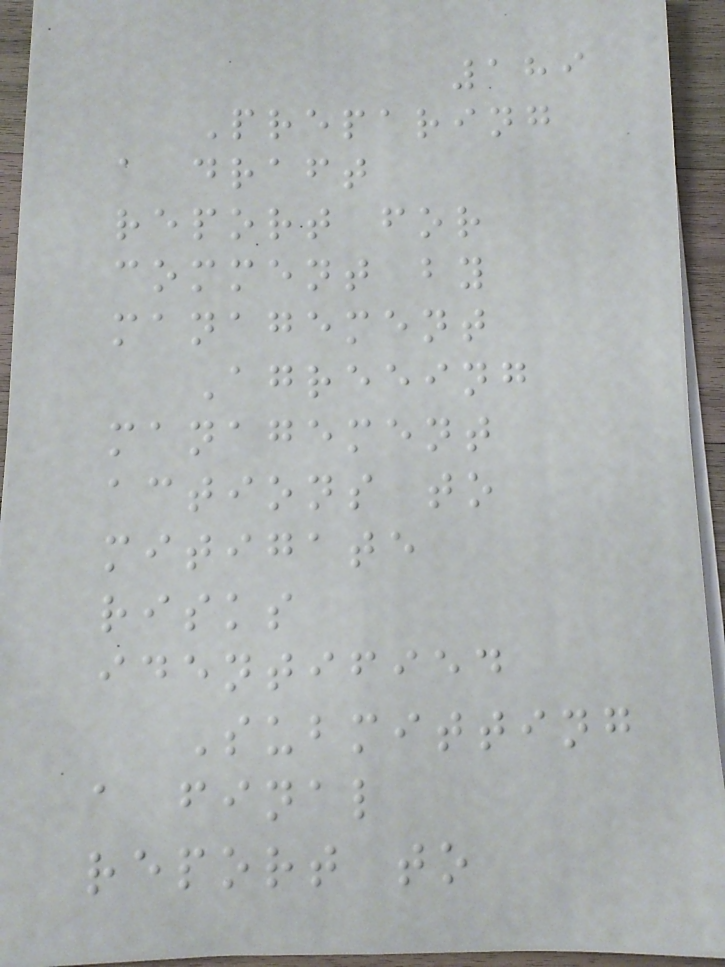189
Preparing
a draft
report for
comment by
management
Agreeing
management
actions to
mitigate
risks
identified
Submitting
a final
report to
